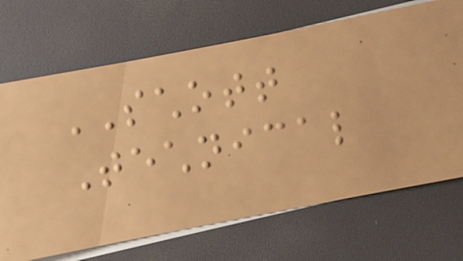SCHOTT
Technical
